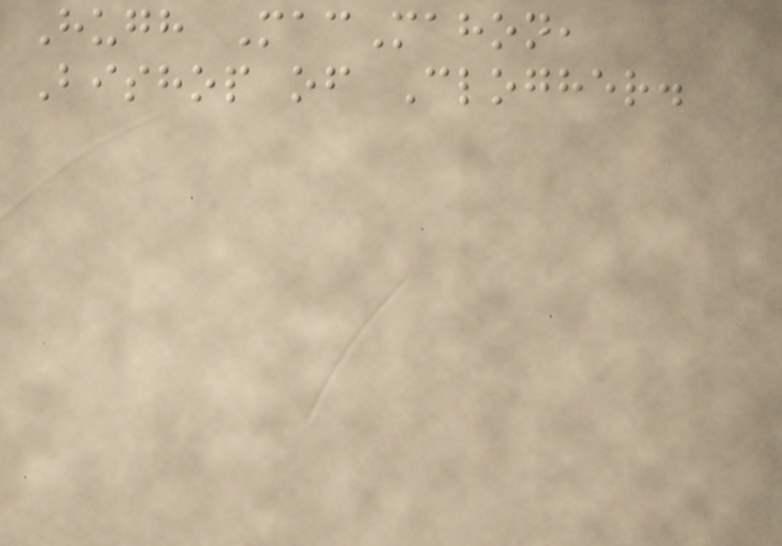Hugh MacMahon,
Bishop of Clogher.
